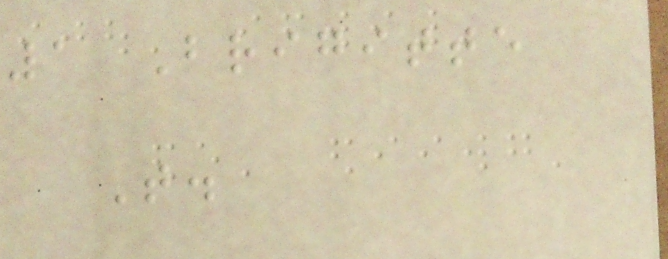1 Brigitte
T.
